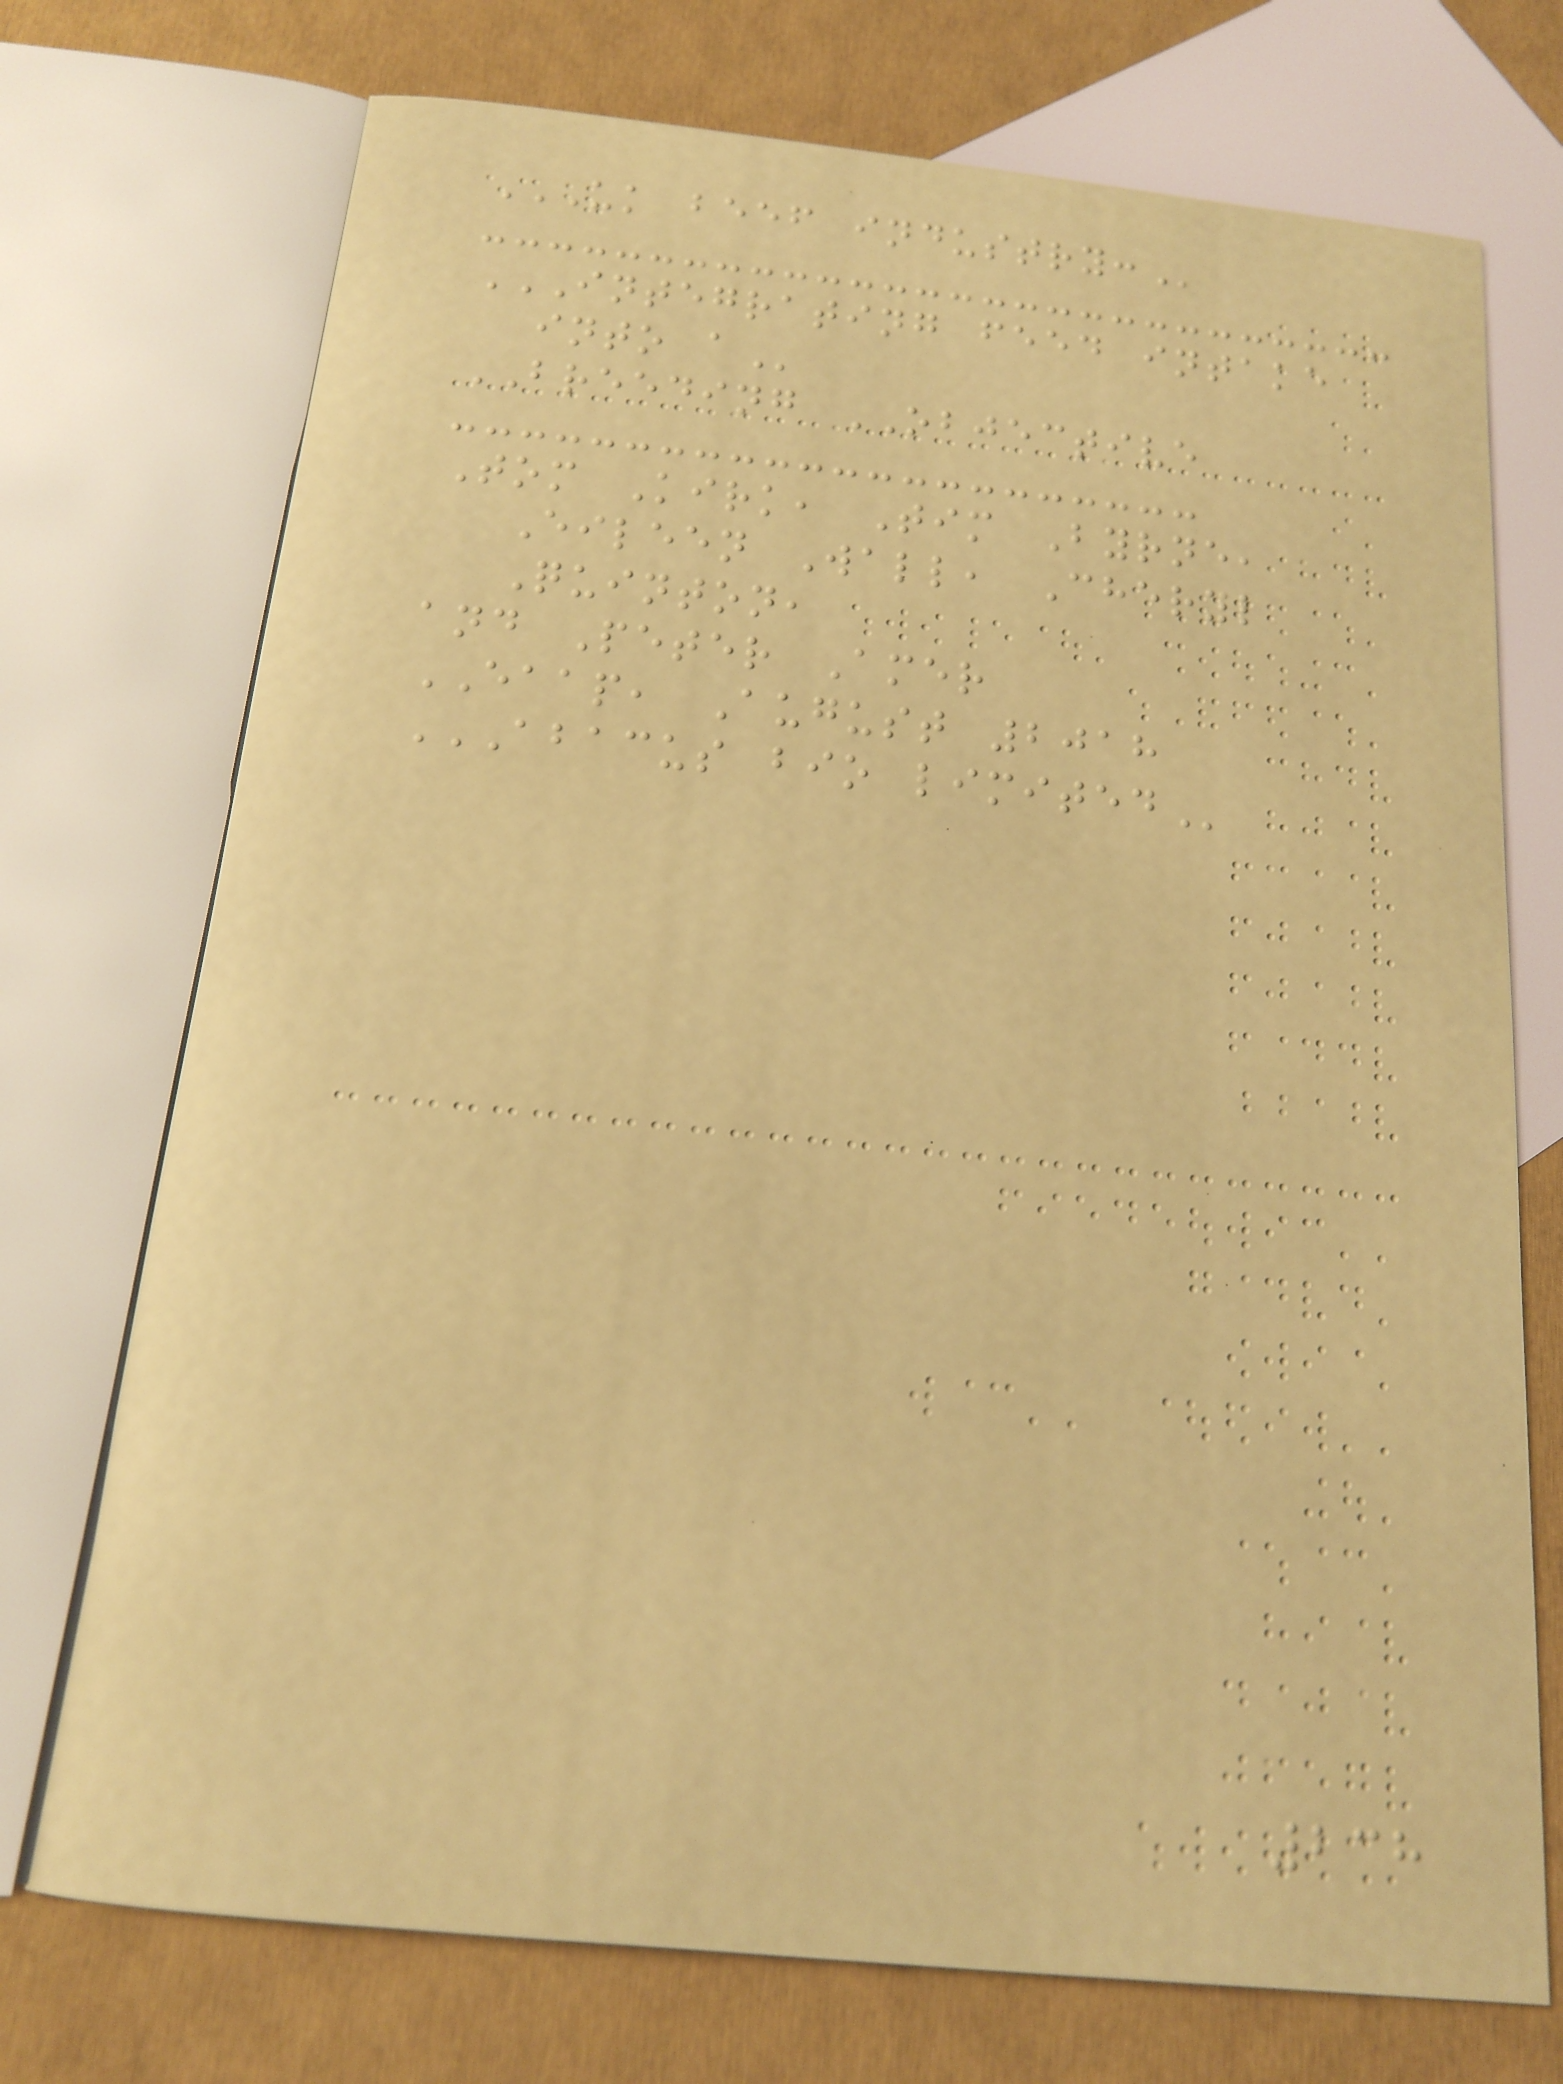UK BEEF INDUSTRY:
INTEGRATING FEED INTAKE
INTO A
BREEDING OBJECTIVE
Tom Kirk, Tim Byrne,
Eileen Wall, Cheryl
Quinton,
and Peter Amer
EAAP, August 2018
ABACUS BIO LIMITED
238
